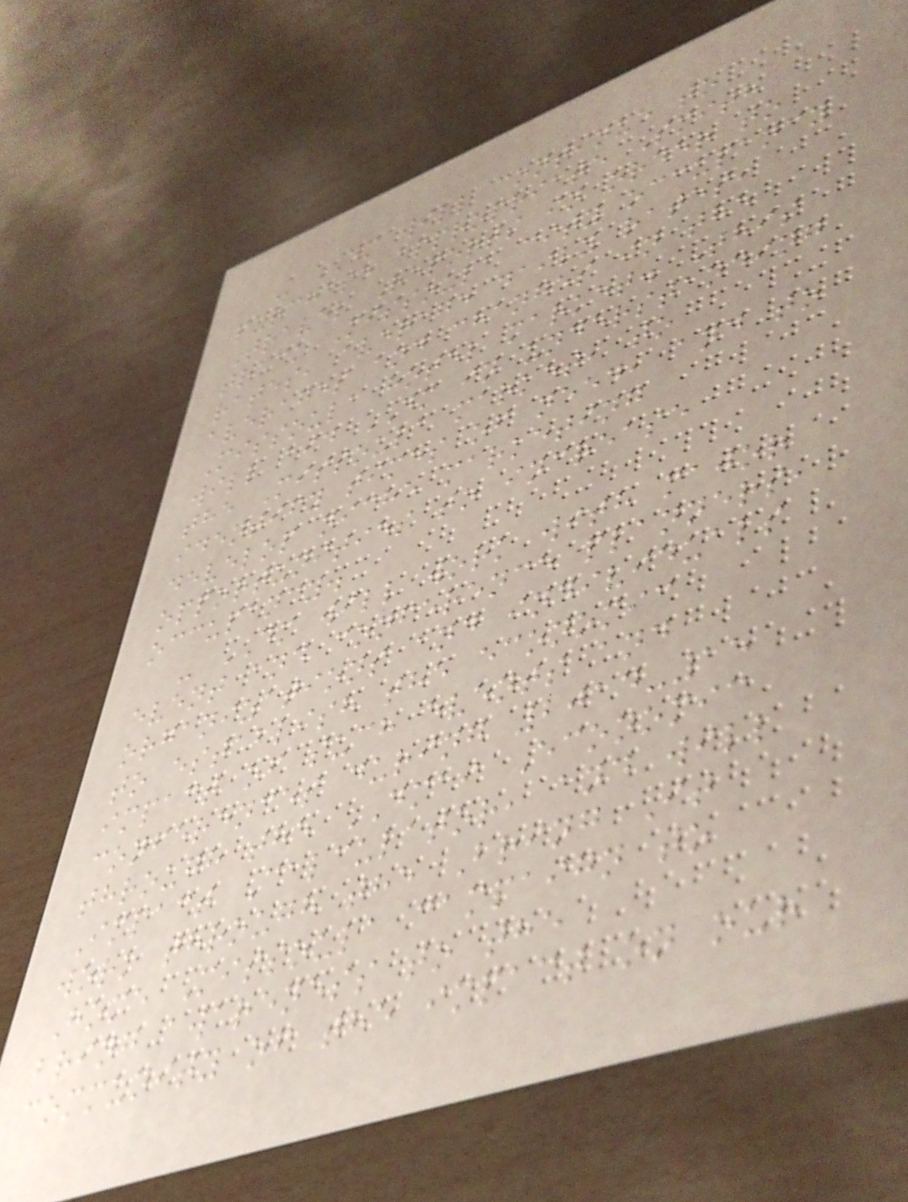- DM will continue to
purchase appropriate Smith
Travel Reports in order to
track Missoula city occupancy
rates, average daily rates,
averages and changes in the
Missoula hotel market. This
will aid DM in understanding
the Missoula market, to
identify times of need, and to
develop niche marketing
opportunities to increase
occupancy.
- DM will work with major
event and conference planners,
organizations and individuals
to establish the economic
impact of such events and
conferences during 2014-15
through the DMAI Economic
Impact Calculator, and will
work through the Bring It
Home Missoula campaign to
bring awareness to the
community of the impact on our
